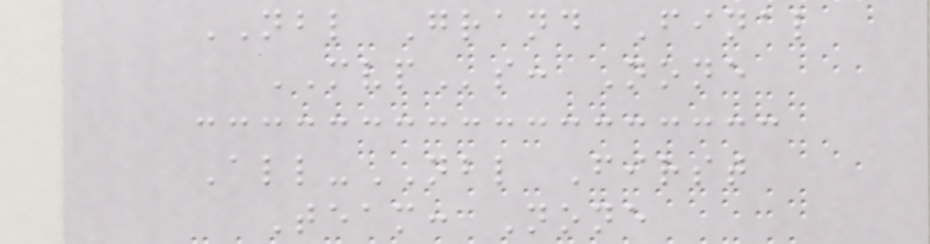NBL Grand Final
MVPs: None
All-NBL First
Team: None
